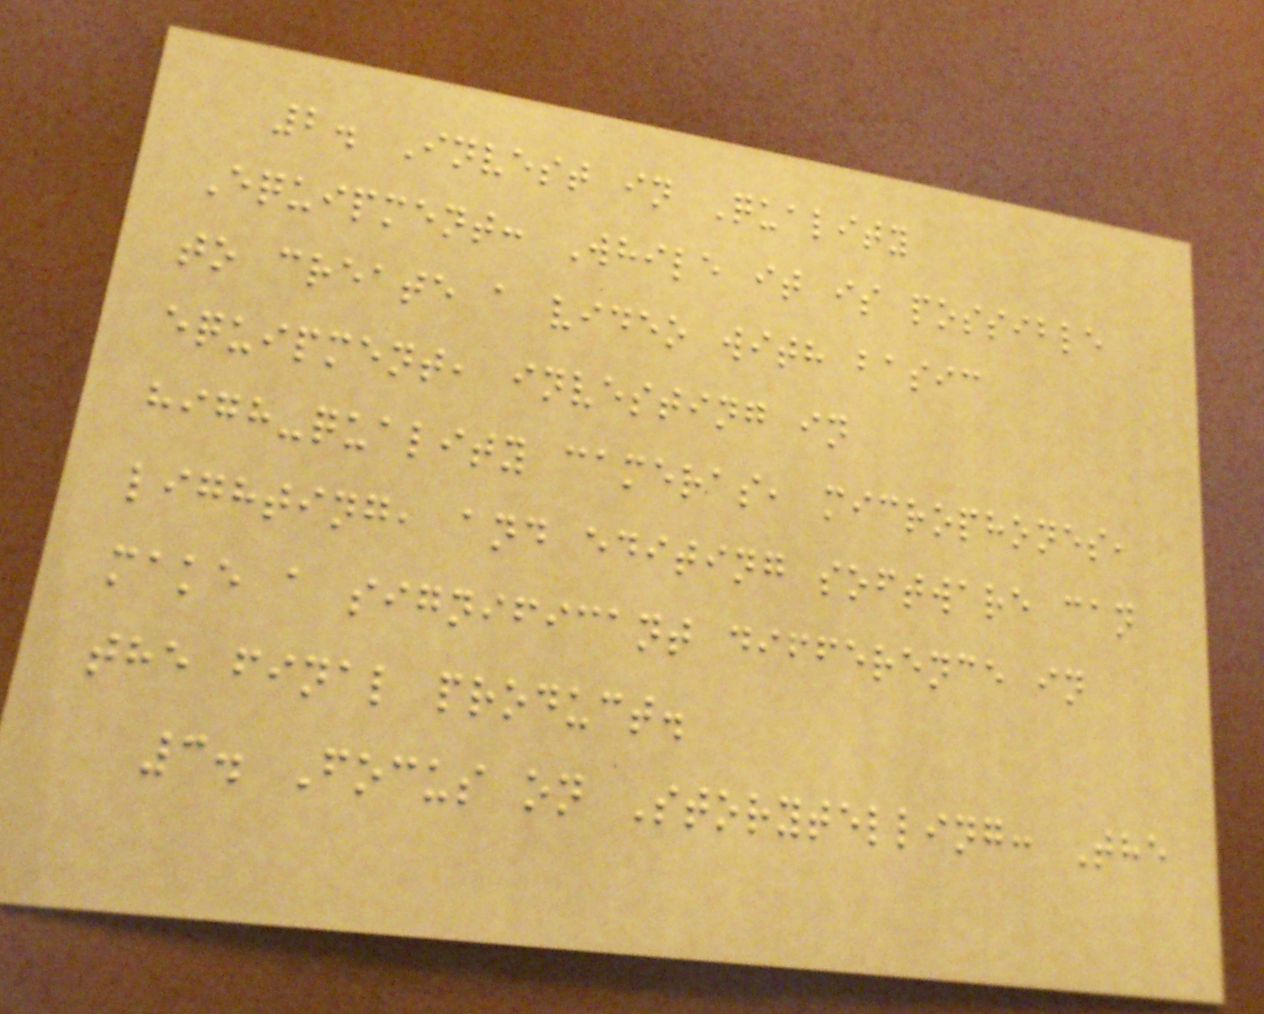2. Invest in Quality
Equipment: While it is possible
to create a video with basic
equipment, investing in
high-quality cameras, microphones,
lighting, and editing software can
make a significant difference in
the final product.
3. Focus on Storytelling: The
